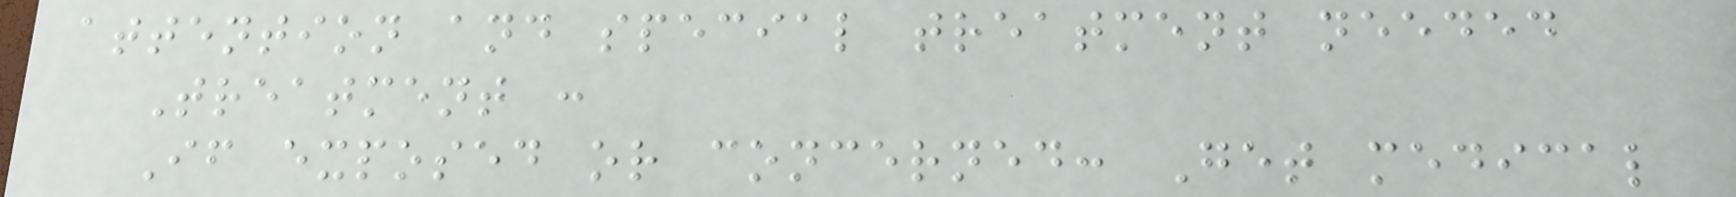attention and special treatment needed
Treatment :
If exposed or concerned: Get medical
